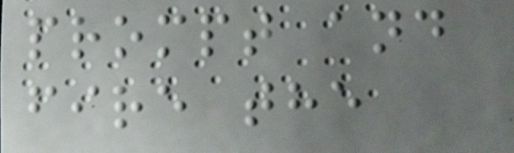prompt and
fire the
